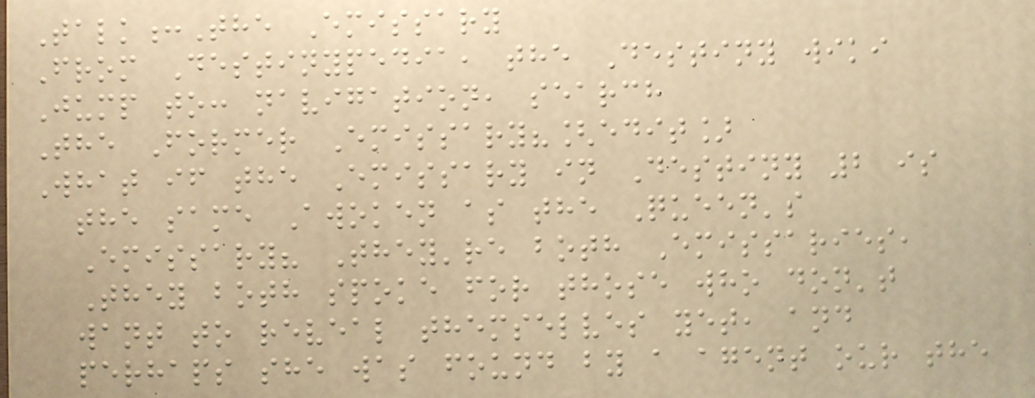Talk:The Emissary
From Destinypedia, the Destiny wiki
Jump to: navigation, search
The Former Emissary?[edit]
What if the Emissary in Destiny 2 is
the same Awoken as the Queen's
Emissary? They're both Emissaries,
They both spoke for those who don't
want to reveal themselves yet, and
perhaps she was found by a agent our the
